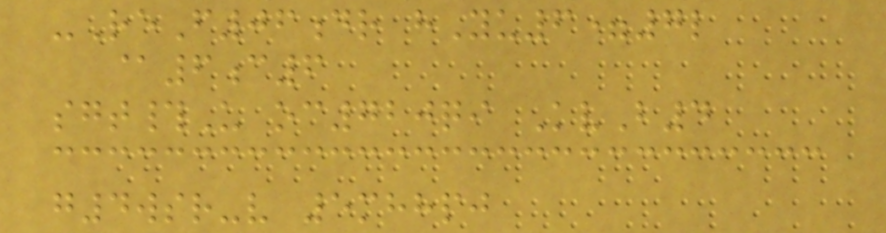-ReF06dr hYu6=7l
@6c6
sgt#U oc720qi KvB4
g4wsr-v 5mhhpj
